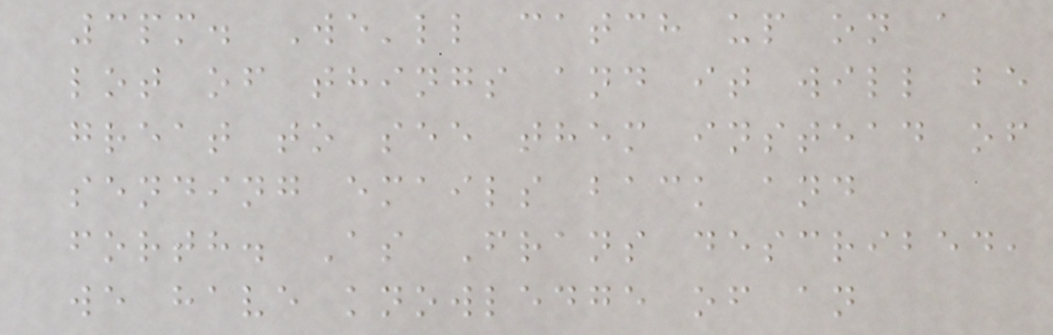3pm. We'll catch up on a
lot of things and it will be
great to see them instead of
sending emails back and
forth. As Frans described,
we have knowledge of an
